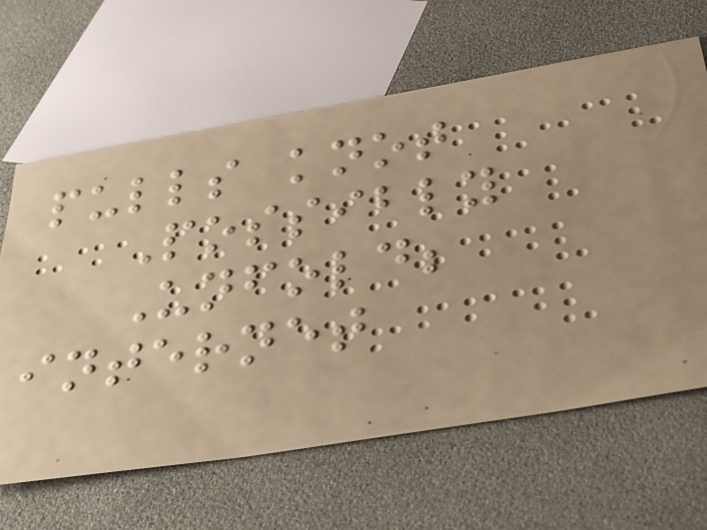pulls knot
Possibly
Unfold;
internet
